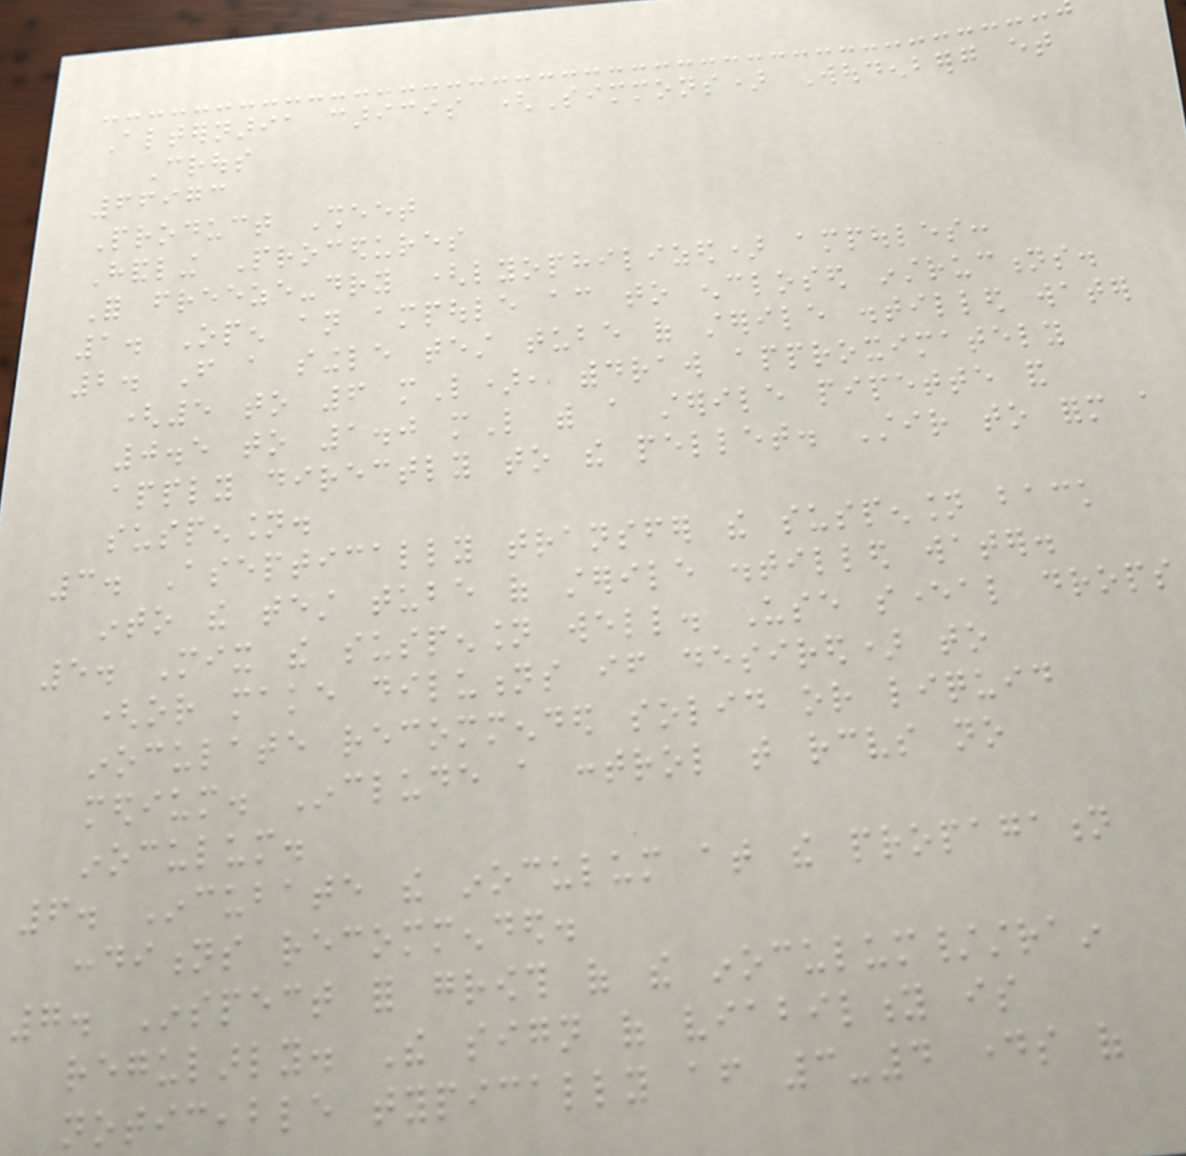Alternaria caricis (Simmons) Woudenberg et
Crous
66973
Product Sheet
Handling Procedures
For freeze-dry (lyophilized) ampoules:
1. Open an ampoule according to enclosed instructions.
2. From a single test tube of sterile distilled water
(5 to 6 mL), withdraw approximately
0.5 to 1.0 mL with a sterile pipette and
apply directly to the pellet. Stir to form a
suspension.
3. Aseptically transfer the suspension back
into the test tube of sterile distilled water.
5. Mix the suspension well. Use several drops
(or make dilutions if desired) to
inoculate recommended solid or liquid
medium. Include a control that receives no
inoculum.
6. Incubate the inoculum at the propagation
conditions recommended.
7. Inspect for growth of the inoculum/strain
regularly. The sign of viability is
noticeable typically after 3-4 days of
